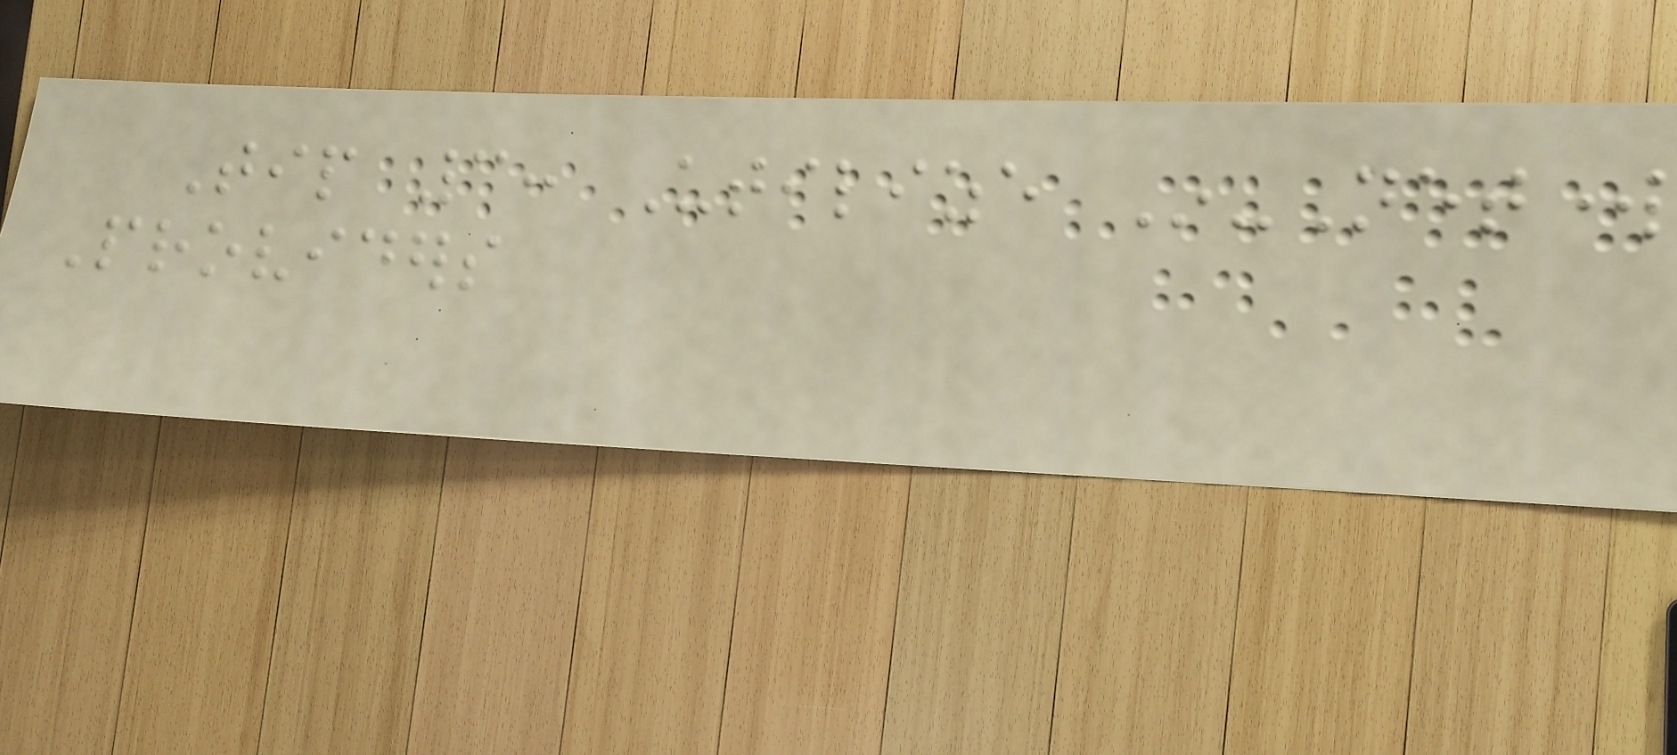Tip 3: Utilize In-Network
Providers
